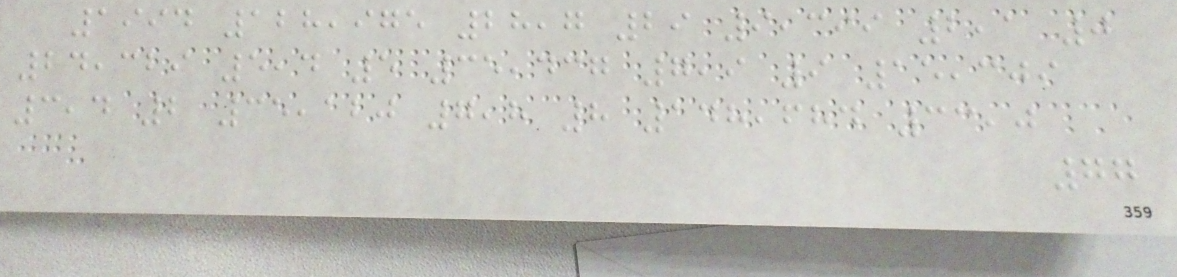1994 128,975 28,7 29 9,399 2,1 0
24,329 5,4 5 35,437 7,9 9 15,309
3,4 2 35,120 7,8 8 148,684 33,0
77
